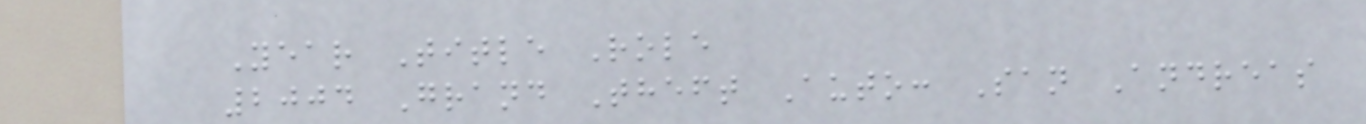Year Title Role
2004 Grand Theft Auto: San Andreas
